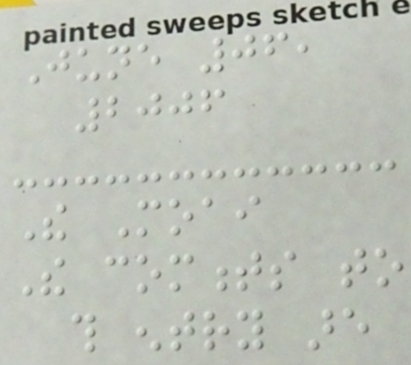June 06,
2006
The Moai
The comments to
this entry are
